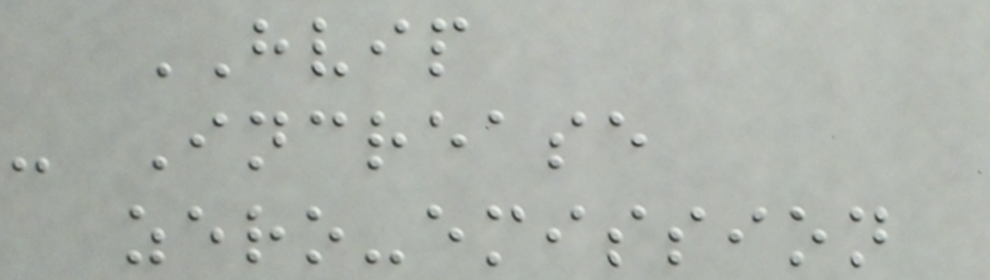HVIP
- Increase
zero-emission
